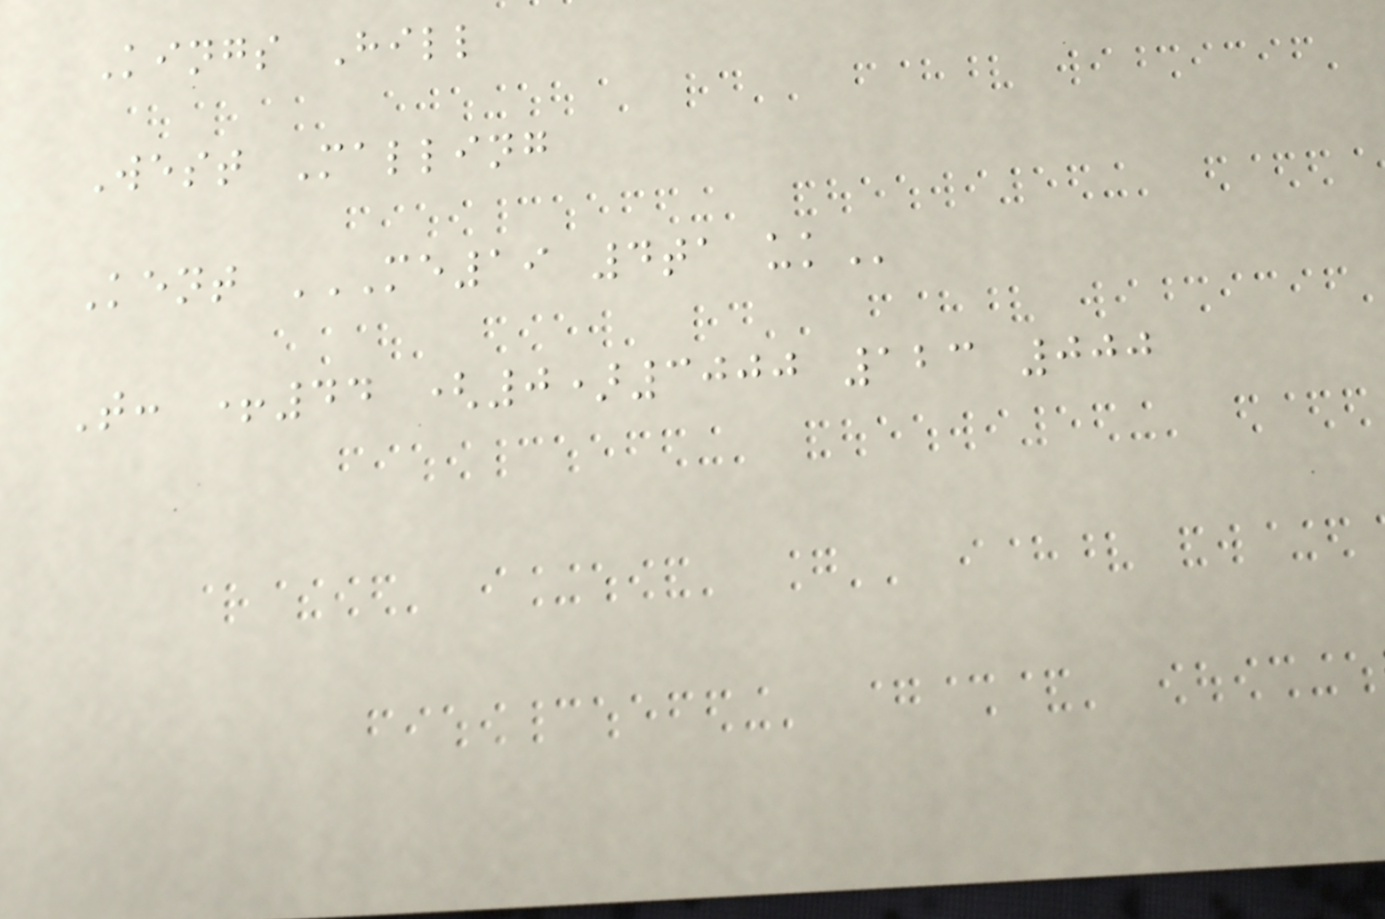Kings Hill
West Malling
Kent ME19 4TA UK
T: +44 (0)3000 123 000
